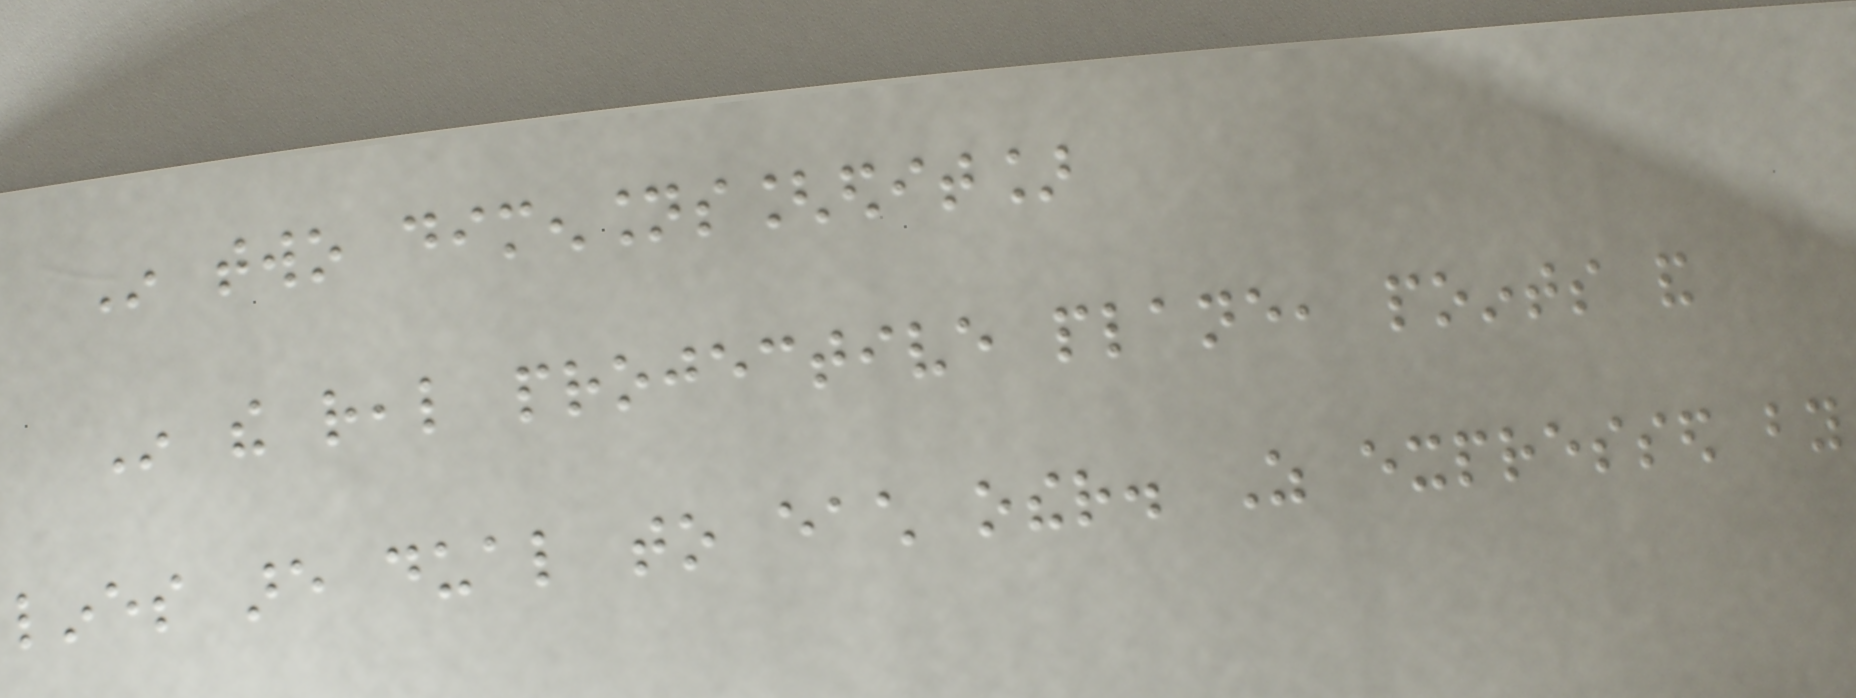In two dimensions[edit]
In the real projective plane, points and
lines are dual to each other. As expressed by
